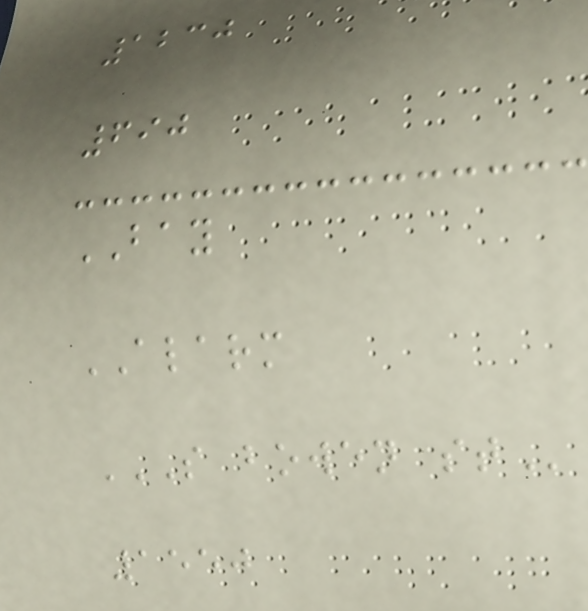1230
690
BAY
ALARM
S BOWEN ST
1550
